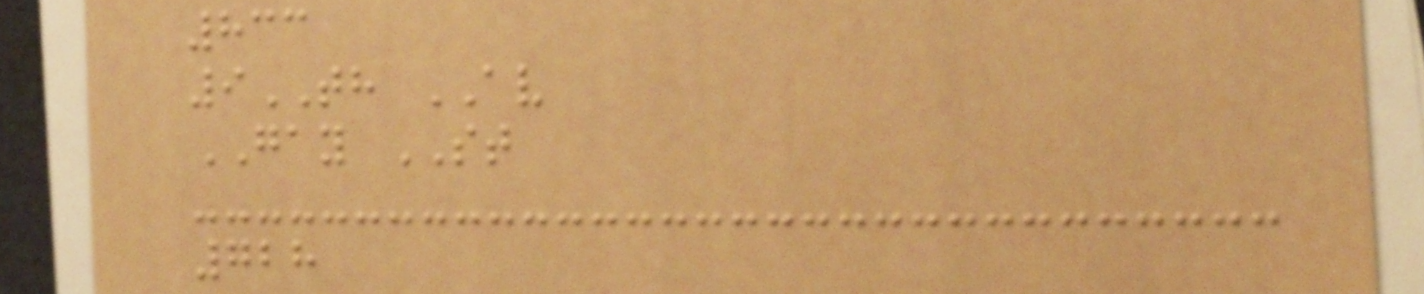833
9TH AV
GAY ST
728
